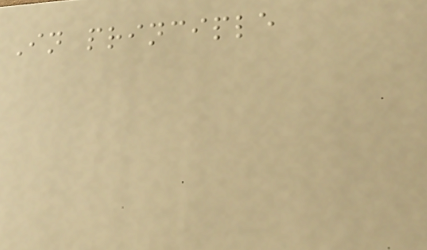In principle
